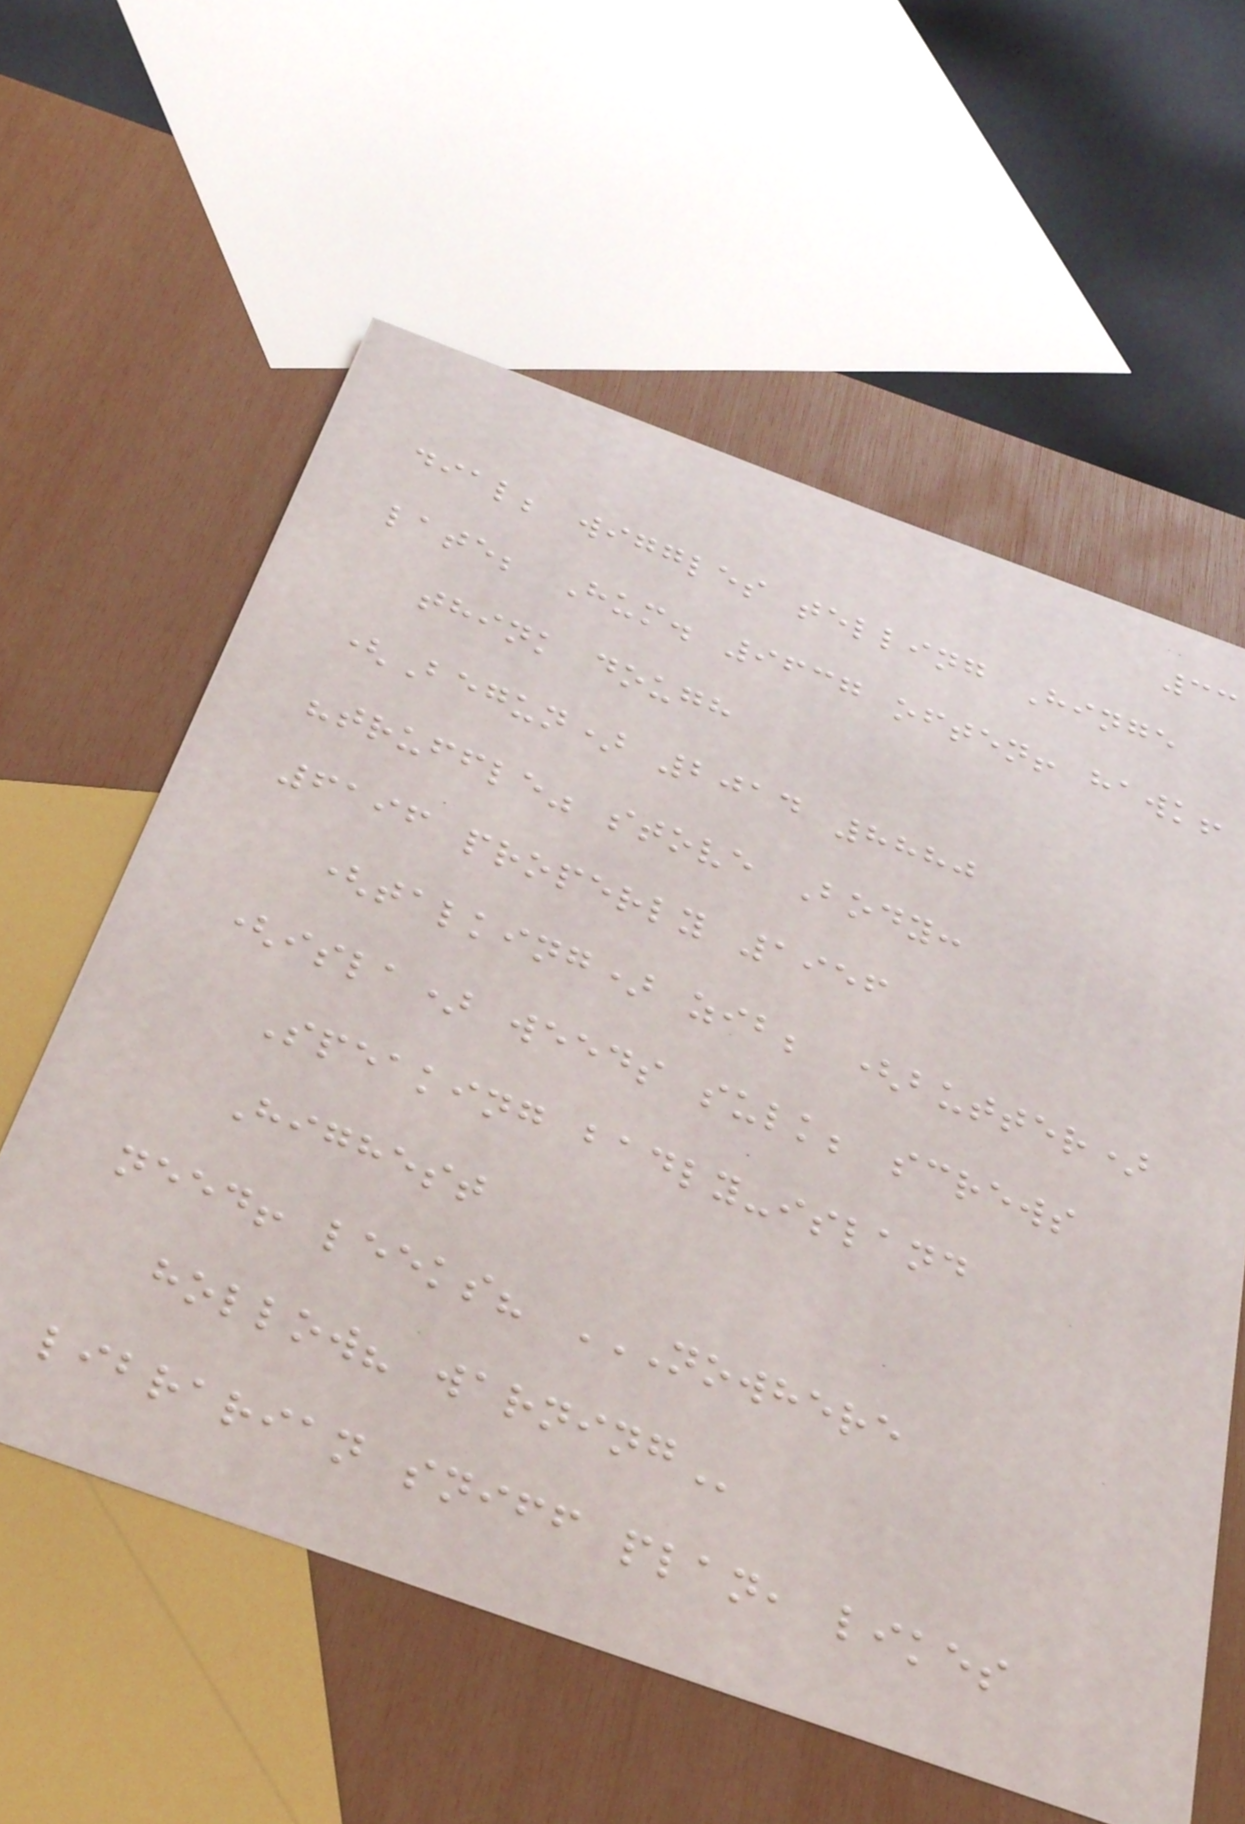33
dial; wiggles telling Hinge
late; Hum. 9637 often! hawk!
think dough
(Begun) 2014 8880
"truffle" stove Body:
6196 properly 1956
(talking) zib; (butter)
(isla) weeds sulk; screws
Speaking badly-island
Highest
need! leeks? NOWHERE
HOLLOW? WARNING
librarian sniff plan, likes
